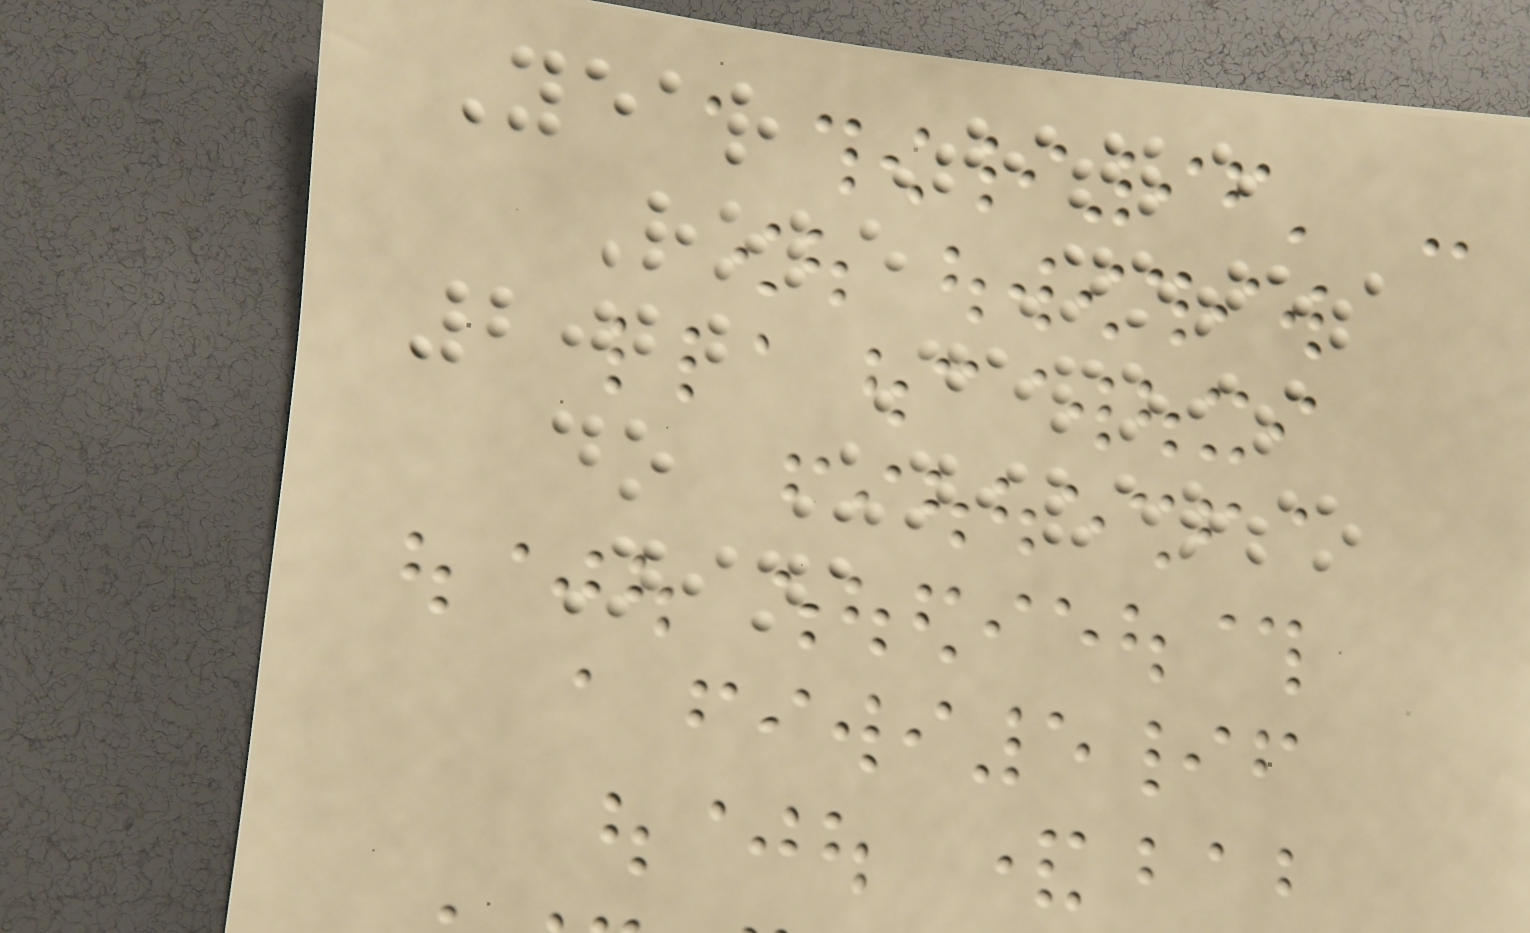Year Title
Role Notes
2022 Depois
do Universo
Nina
